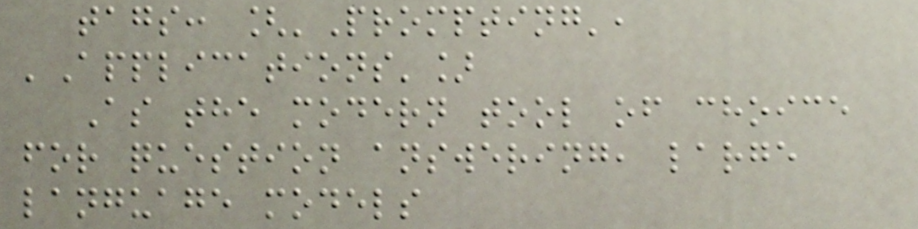tags: ['Prompting',
'Applications']
As the modern tool of choice
for question answering, large
language models
